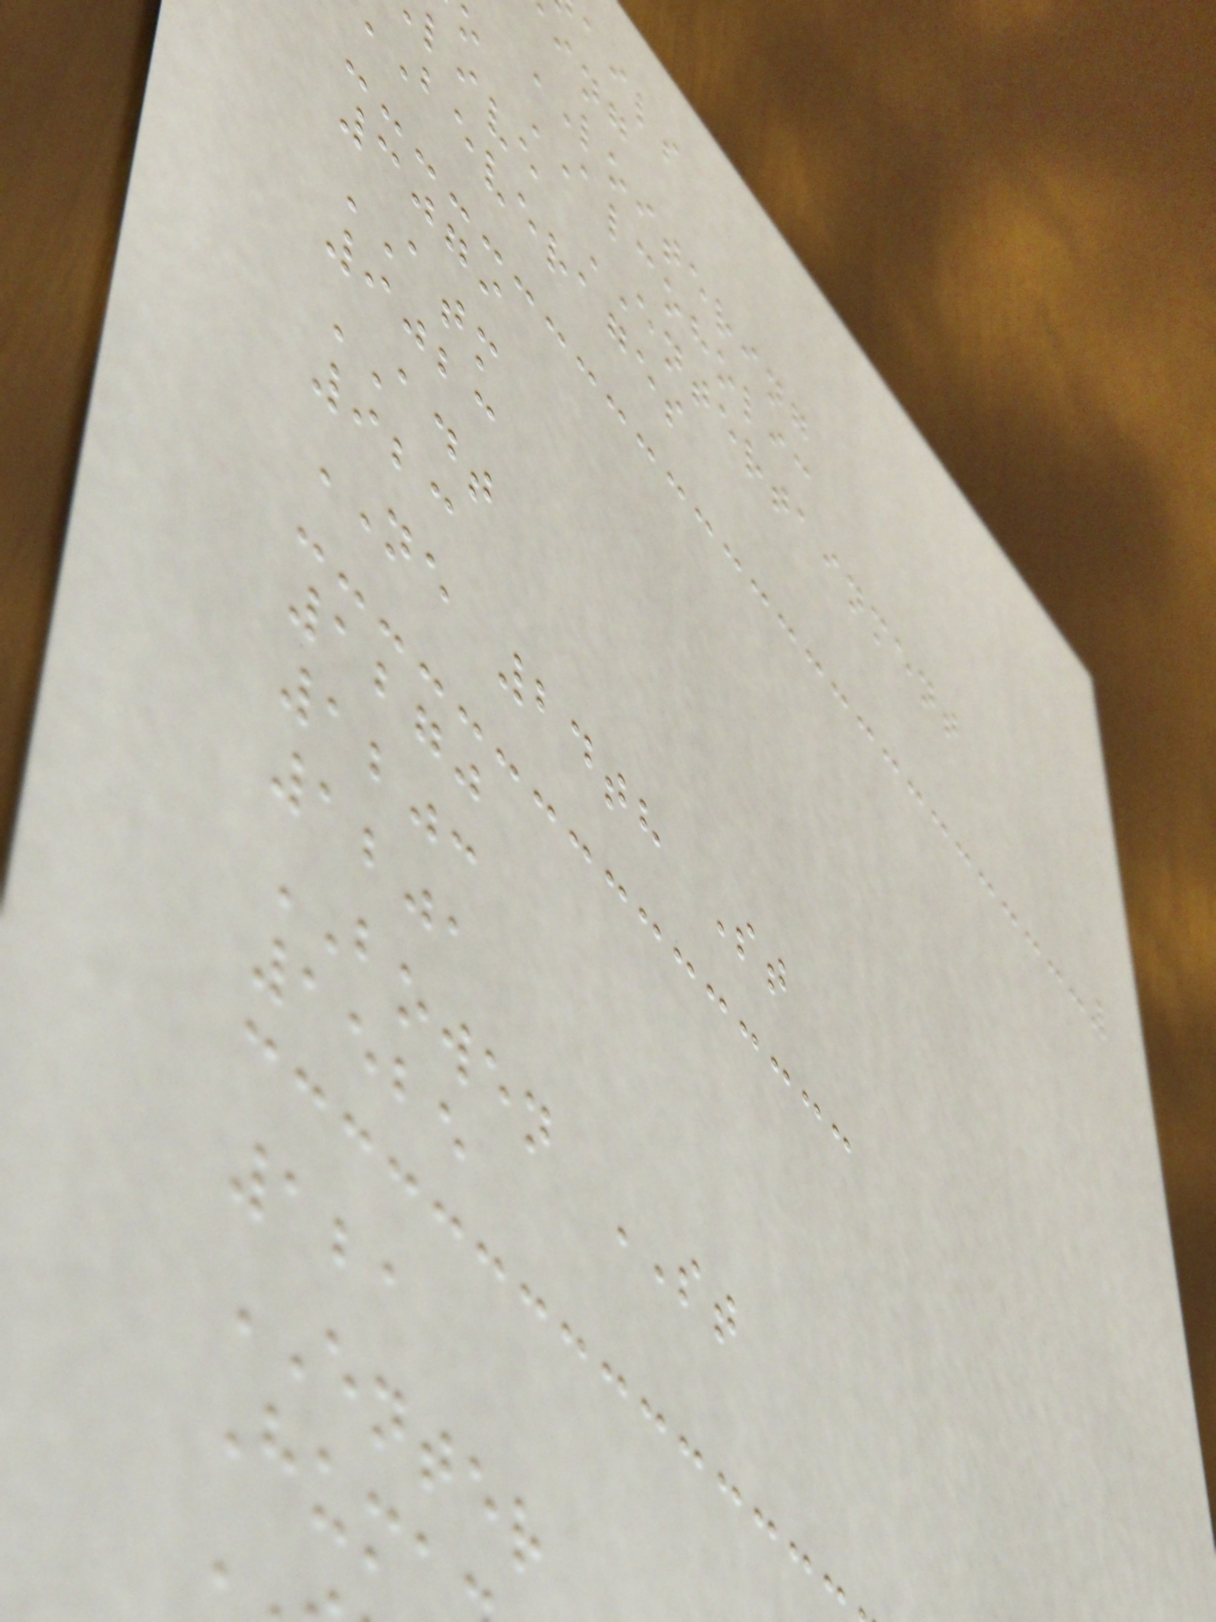ails
LOITERING
o ALCOHOLIC
live ENTERTAINMENT
beverages
3079
ATM
9023
ADT
923
NE 24th St
1270
1203
1201
BOWEN ST
1525
121
ENTER
Hum
